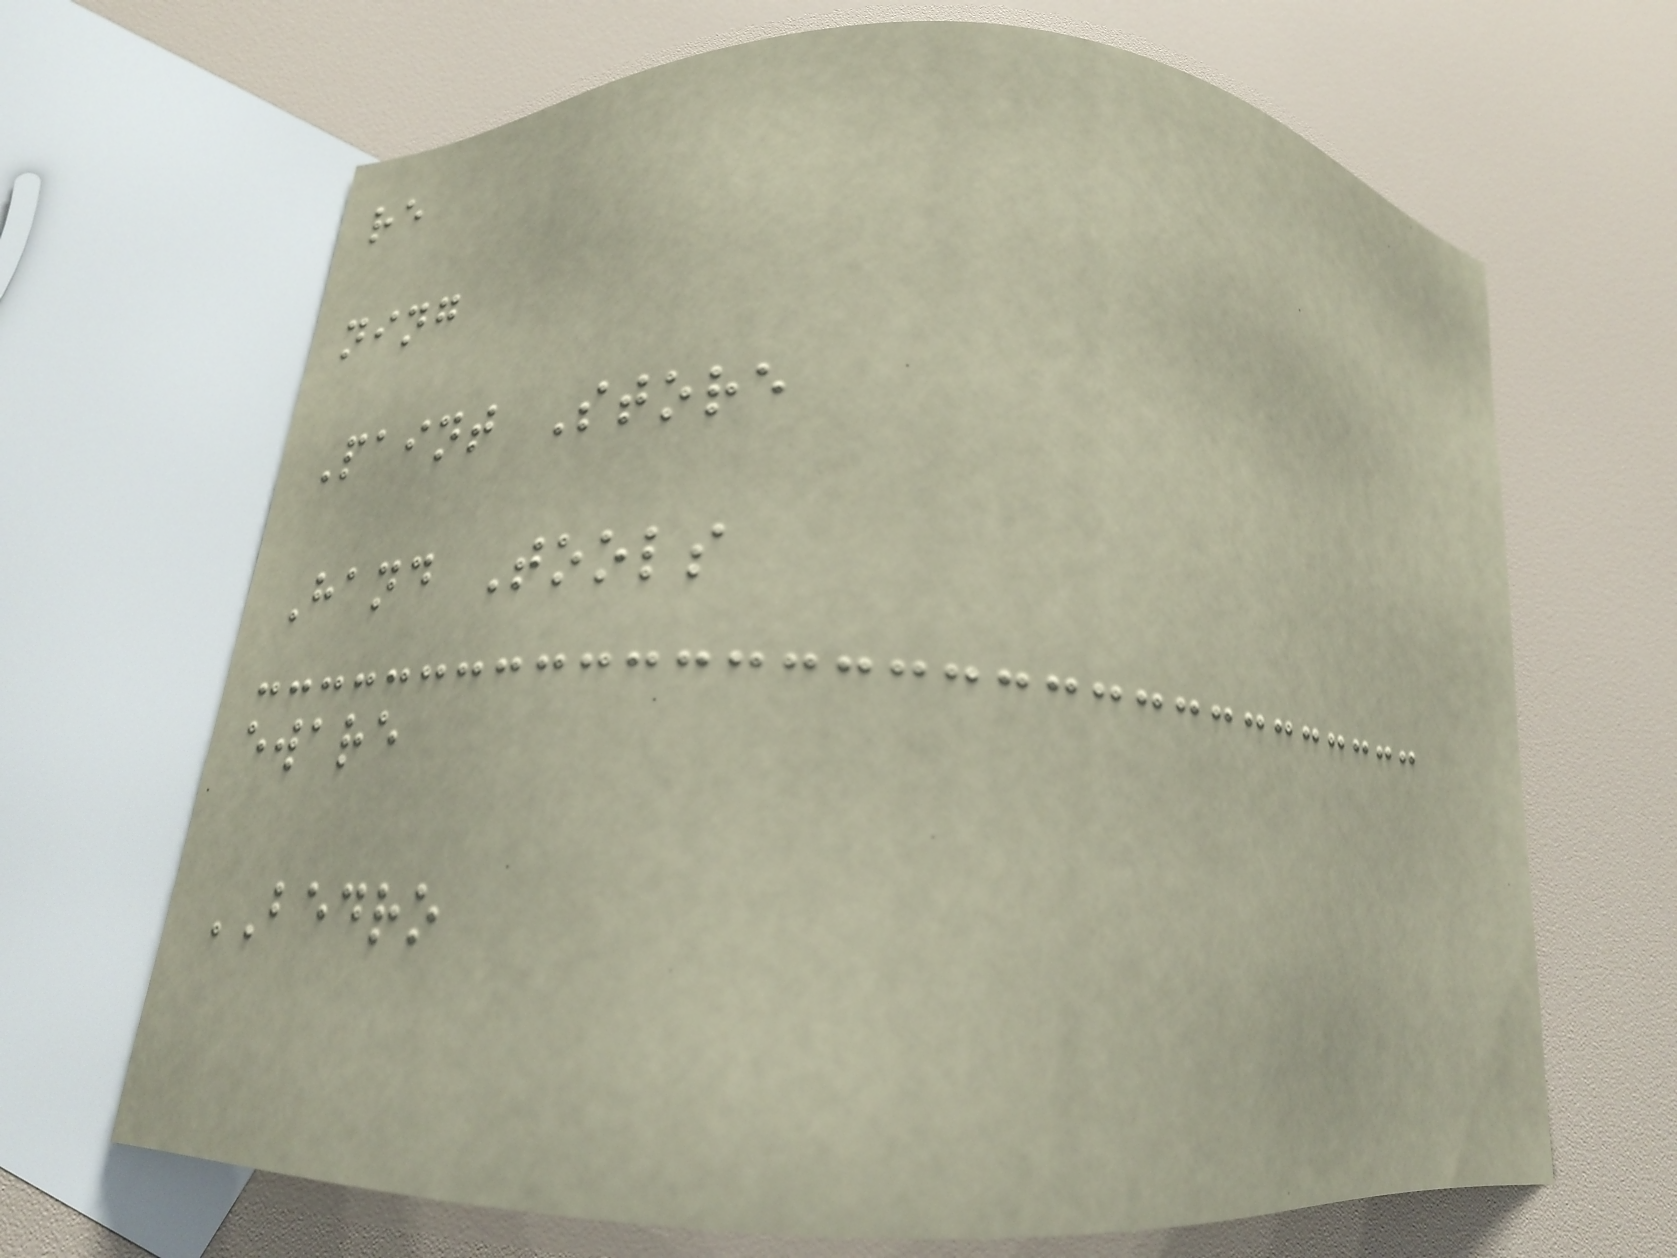re
ning
Paint Store
Hand Tools
eware
BEDRO
